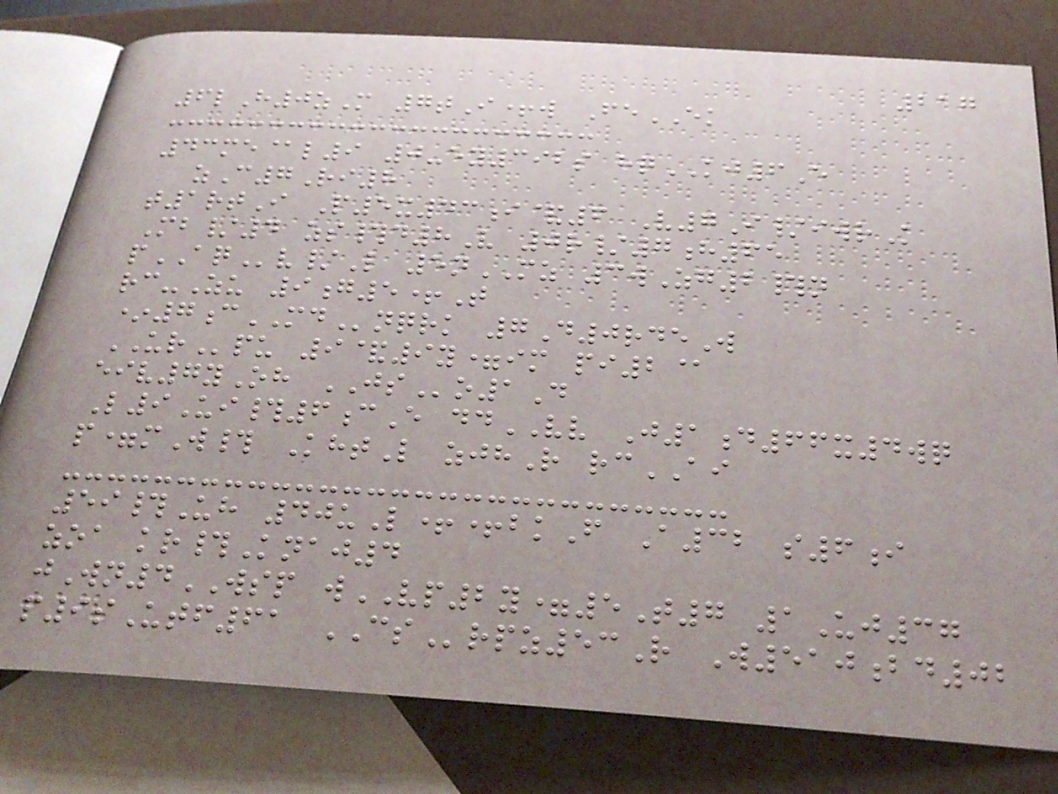217
6lH0zM 7tI+w FeEK
43me@l9 0-ey392s hqKJ6E
zC7Ri8
t1rtI P5x43i&6 V7I/iwrK
Mb/4 zs#d8V 0r/7h65
pAQv/L 5nMZ 3wZg2#n
rc-Zu 9g5+T
*7cMDnqrk 7D0rdeW
URpu 9&9y=im pi2@
eiv7yOh JSo1D
L9Ui#6cE ddVV J1d66x4wq
p=mW# KhtL zjhR rcAI
59#Uh 40uL++bkF A32 s6i
zoa kr#Knaj4
jWn4WSP wVP2y=5T7 1Uj37
p9sUtf61 CSrpz53R W510bd02
